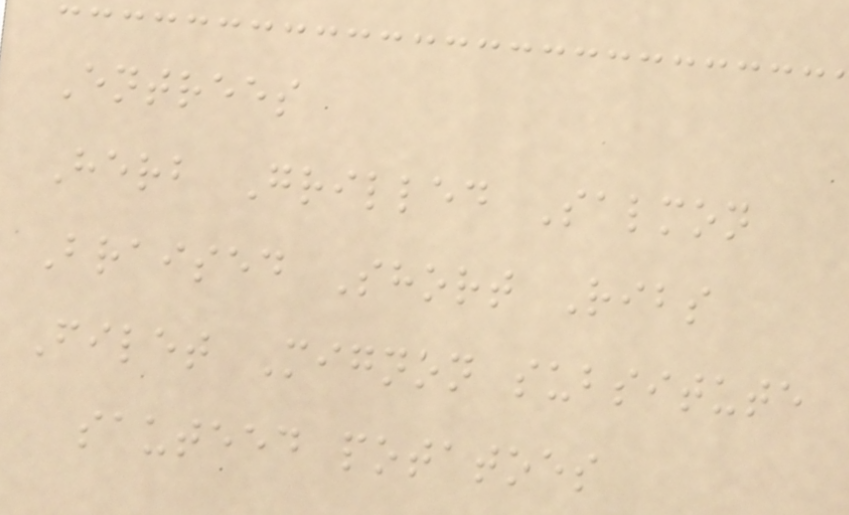Entrees
Herb Grilled Salmon
Braised Short Ribs
Filet Mignon subsitute
sauteed potatoes
